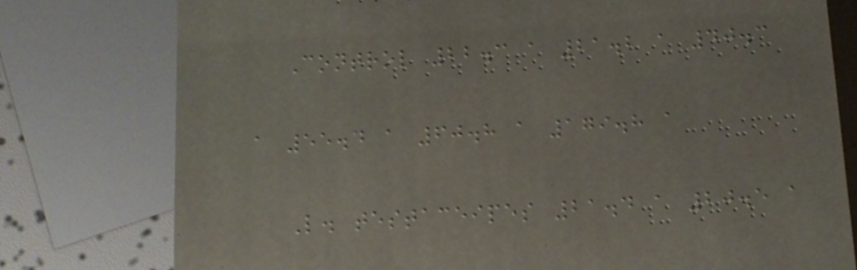Control 22.3 a 21.2 a 40.3
a 55.4 a 60.8 a 179.8 a
L. testaceipes 21.4 a 20.5 a
